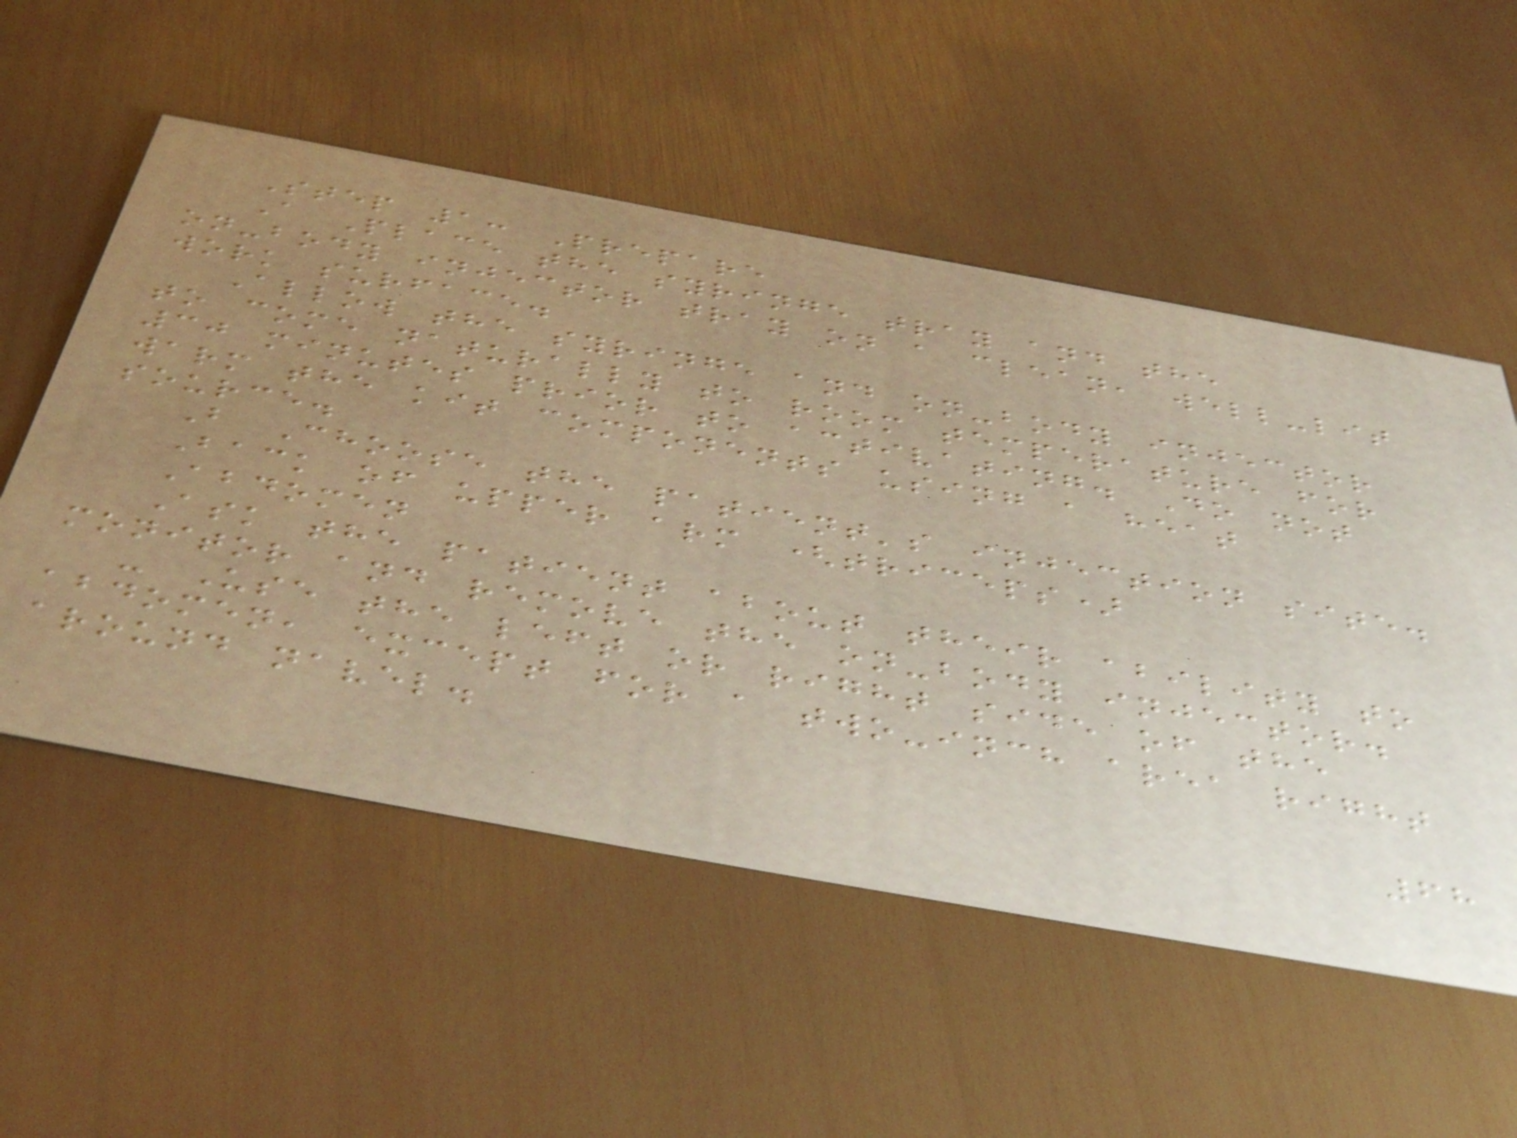Step 1: Prepare
A Place the syringe tray and the
on-body injector tray on a clean, well-lit
work surface.
Allow the syringe and on-body injector
to come naturally to room temperature for
30 minutes prior to activating. Do not
warm the kit components using a heat
source.
B Choose the patient's injection site.
Back of upper arm (triceps)
Abdomen
Ask the patient about their ability to
monitor and remove the on-body injector.
- Use the left or right side of the
abdomen, except for a two-inch area right
around navel.
68
